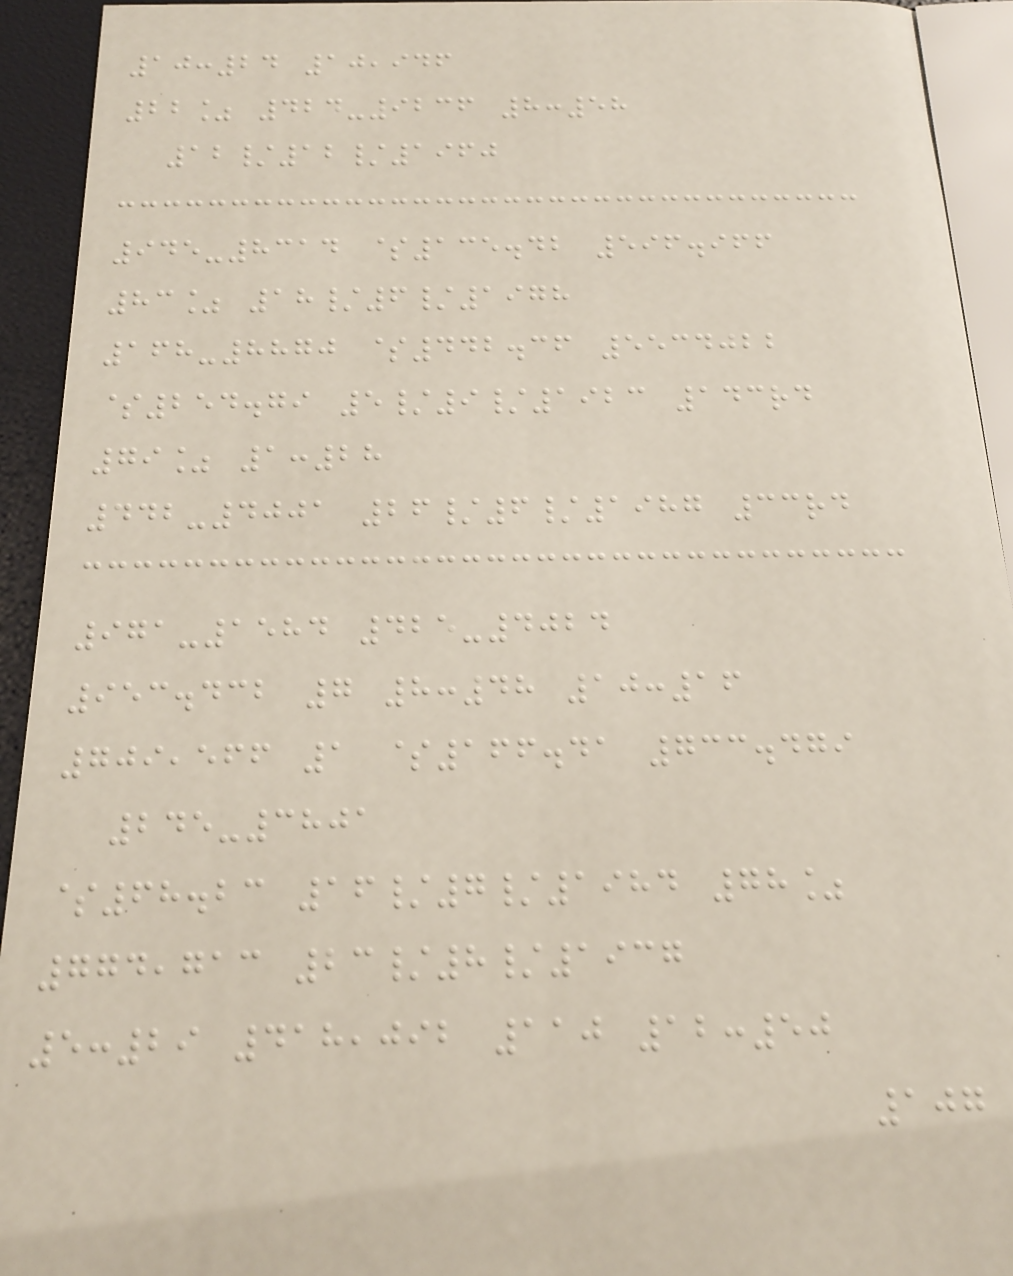10:24 10,946
22% 424-9236 8:58
12/12/1960
945-8314 $135.42 596.966
83% 18/6/1978
168-8870 $442.36 5534022
$254.79 5/9/1923 143rd
79% 1:28
442-4001 26/6/1987 33rd
971-1584 425-4024
953.432 7 8:48 10:16
709,566 1 $166.41 733.479
245-3801
$68.23 16/7/1984 78%
774,713 23/8/1937
5:29 418,092 110 12:50
107
